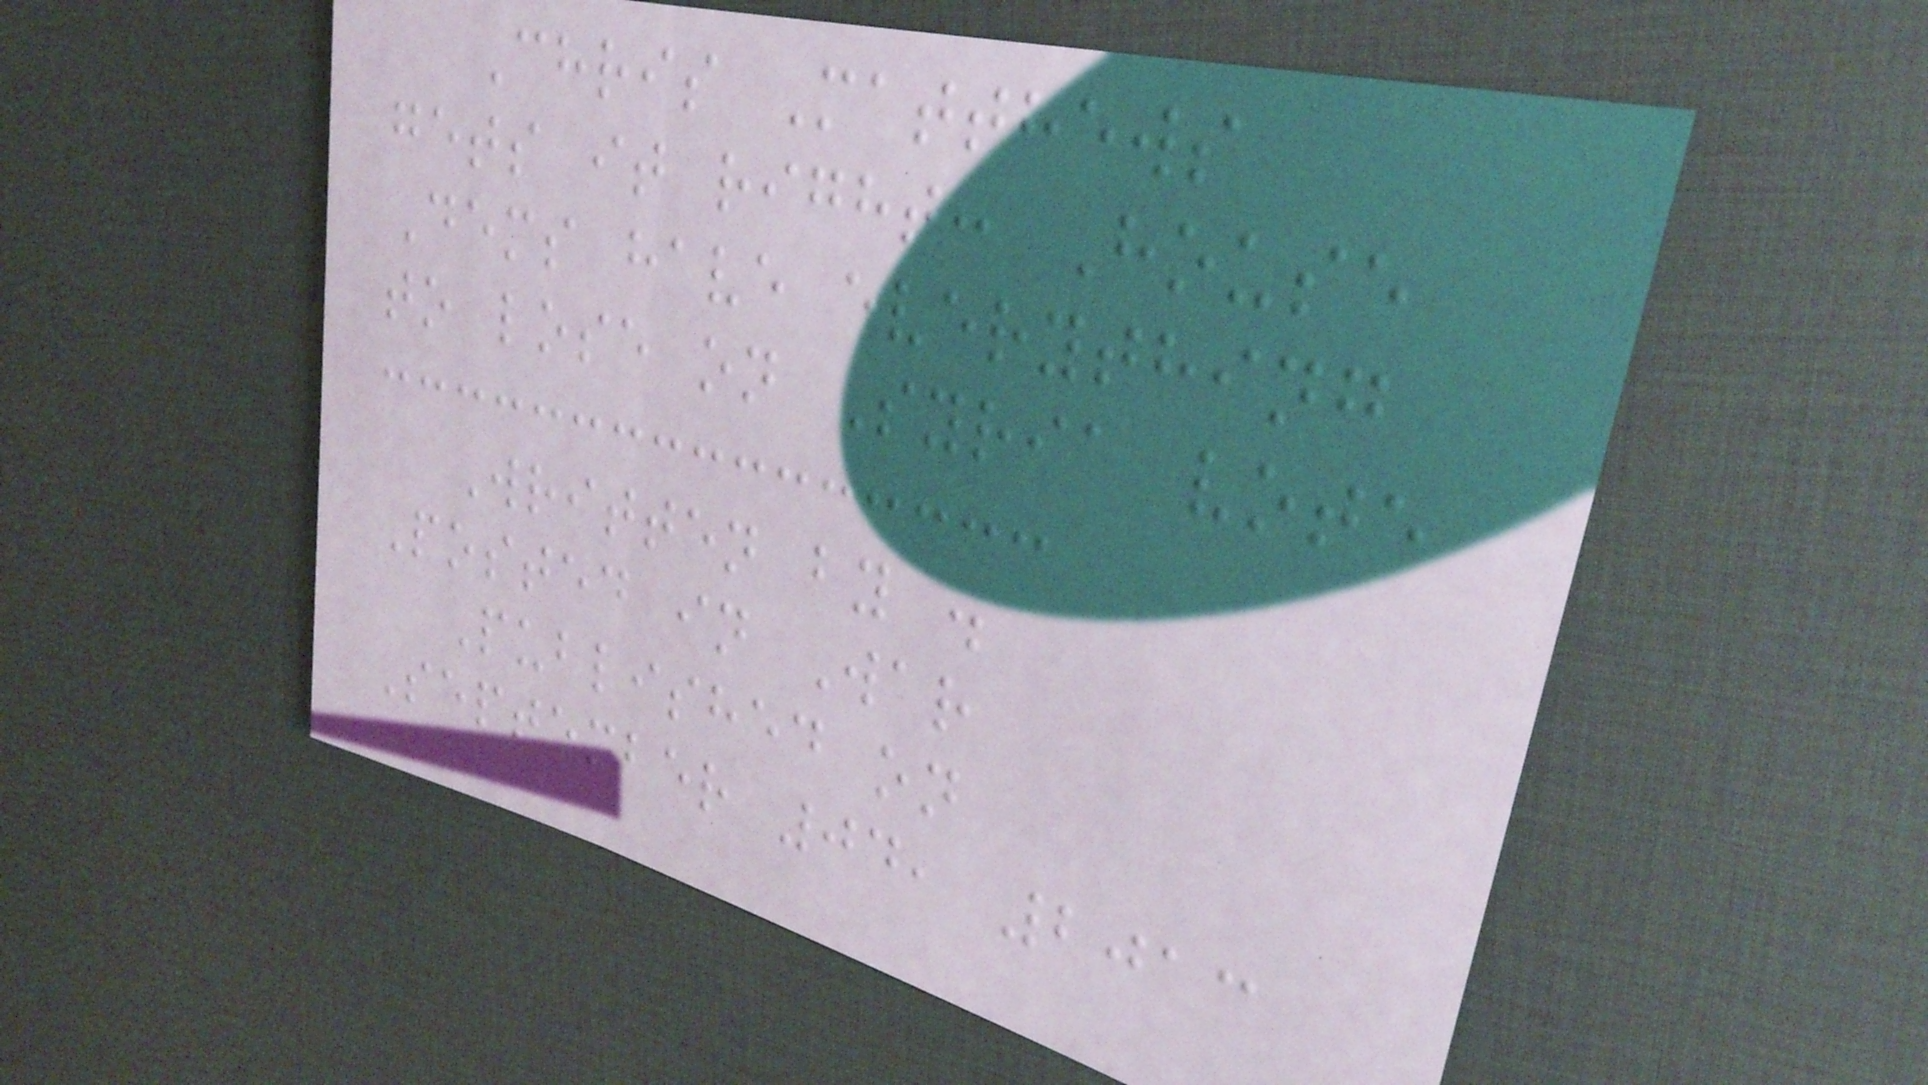Chris Matthews
gets it right: House
Dems have everything
to lose on Syria vote
Written by .
Posted in War
Published on
September 04, 2013
